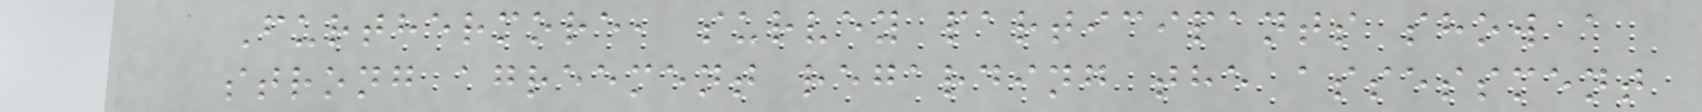Furthermore, survey participants show a
strong agreement regarding the assessment
